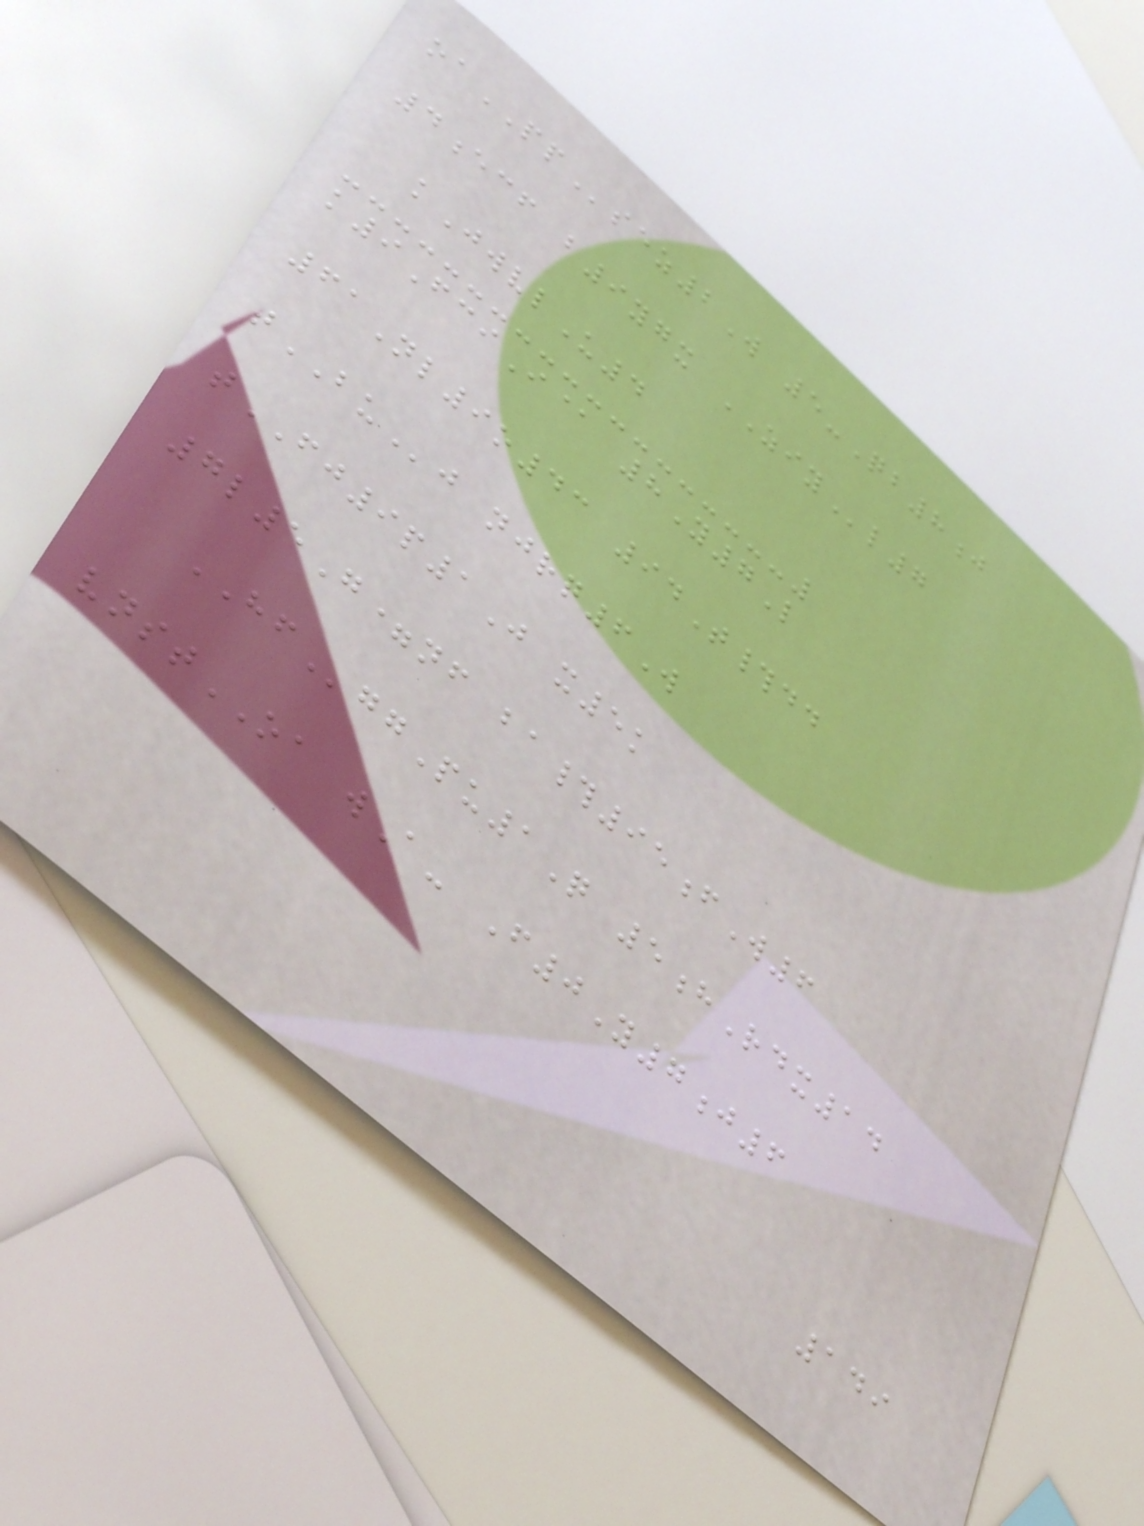oaPPsez2W 5-Qb8j
4ecf b9ygx ZIYl7
kJwvlU4
k9FciI@ 8Y7L
61Nl9o43 94T#dd
tBUj njrq6W
tFJ9p1J x5k
7l5G=nf ba#95fW6
HFggPu1Q 5hRdx14
vnstOA wA- F0Y7j6
149
